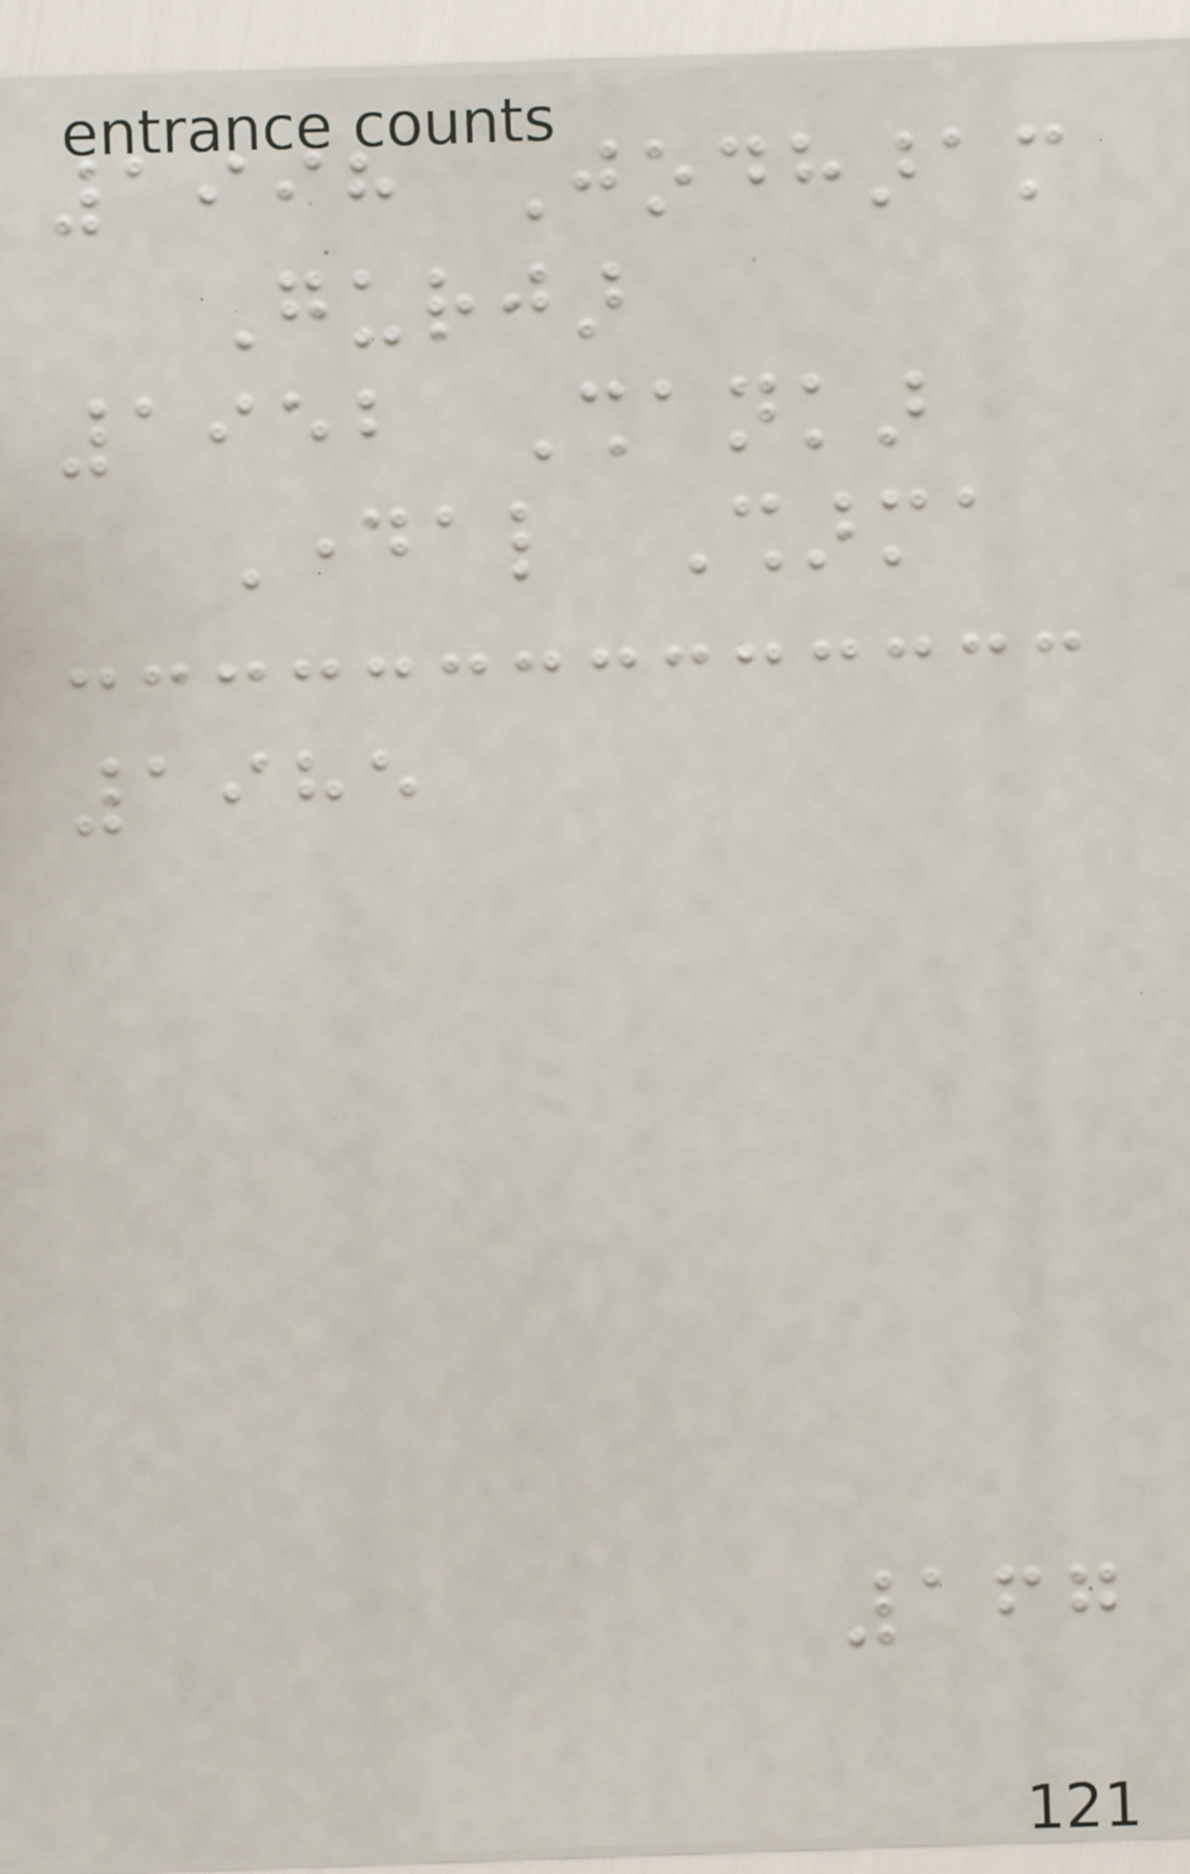1998 Jodharam
Gurjar
1952 Shankar
Dayal Sharma
1985
167
